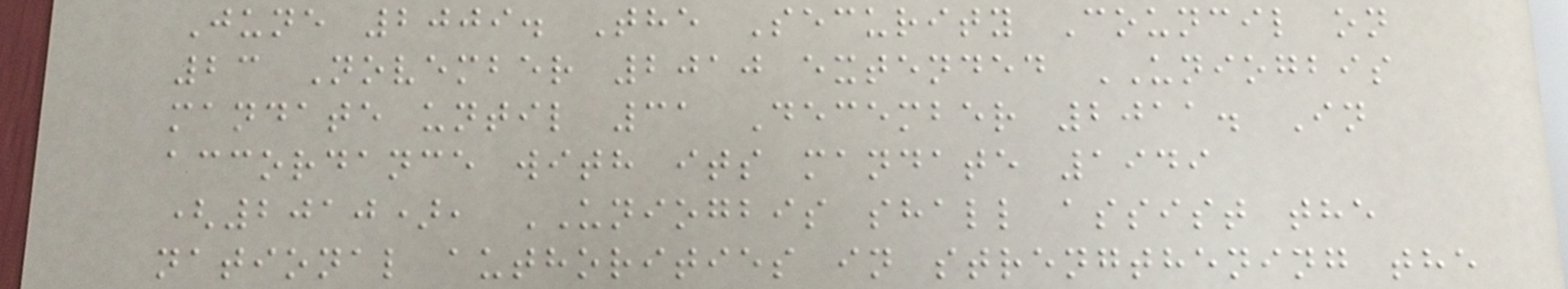June 2009. The Security Council on
23 November 2010 extended UNIOGBIS
mandate until 31 December 2011. In
accordance with its mandate 1949
(2010), UNIOGBIS shall assist the
national authorities in strengthening the
